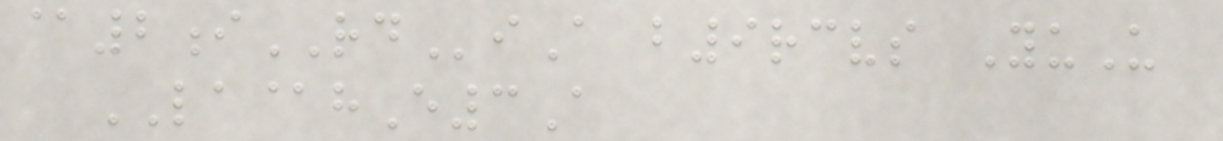@2iRDiA b9rcvs YuU
LA@hE3A
